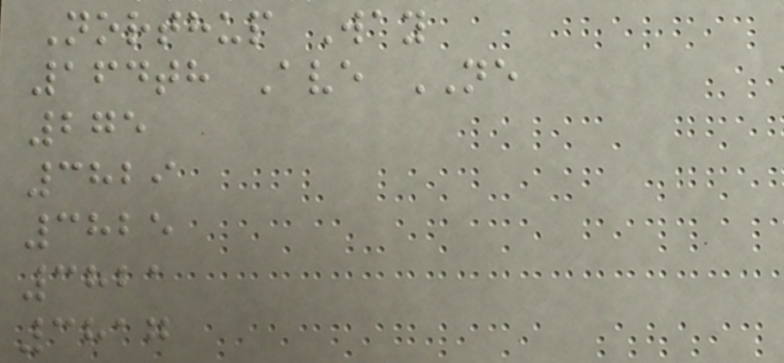Northup Way
164th Ave NE
275
3829
3825
3821
3817
